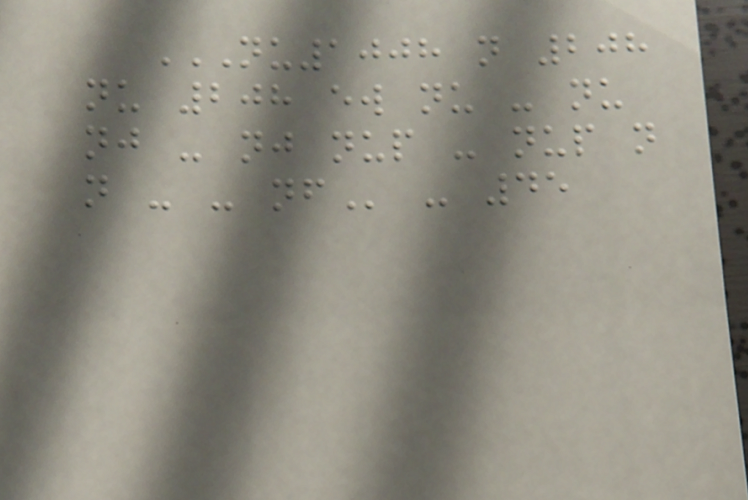NU1008 N 208
NU 208 EW NU - NU
NJ - NJ NUP - NUP N
N - - NF - 45
